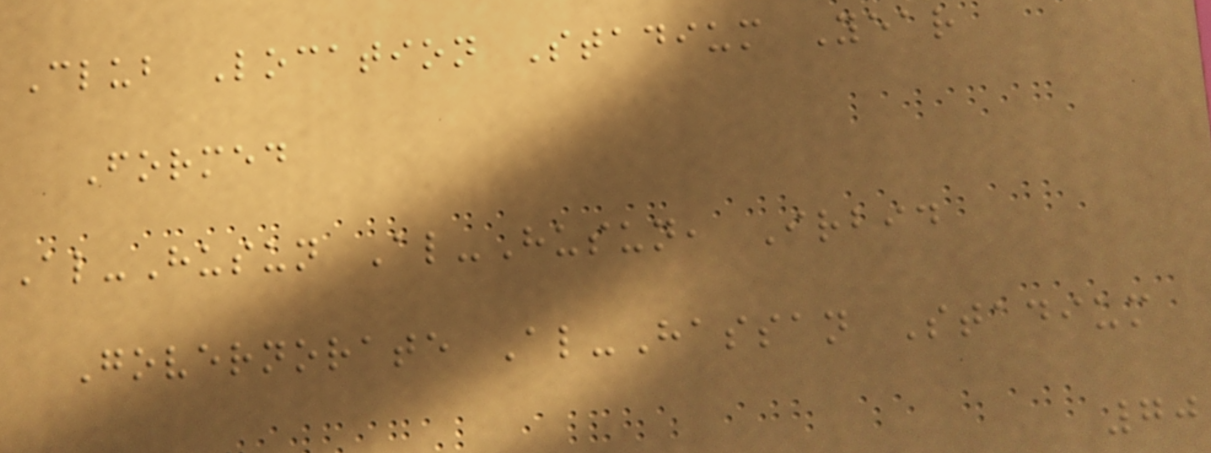Club Location Stadium Year
Formed
Al-Husun Al-Husun, Irbid
Governorate Al-Hassan Stadium
70
